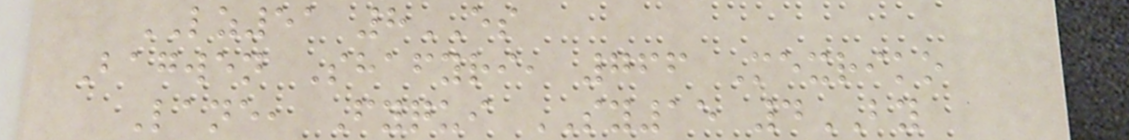LZ51 8ES
Bagwen Shafyri, 766 Mexriko
Lane, Fyqui SY15 4BY
